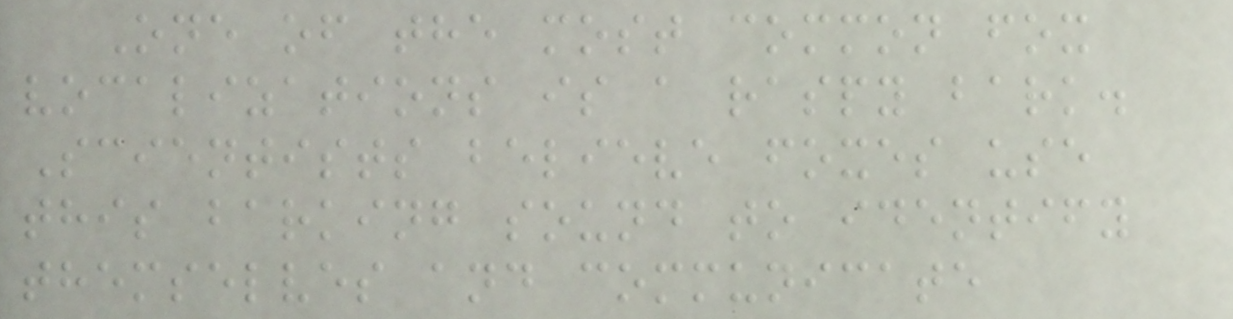One of the most common fox
vocalizations is a raspy bark.
Scientists believe foxes use
this barking sound to identify
themselves and communicate
